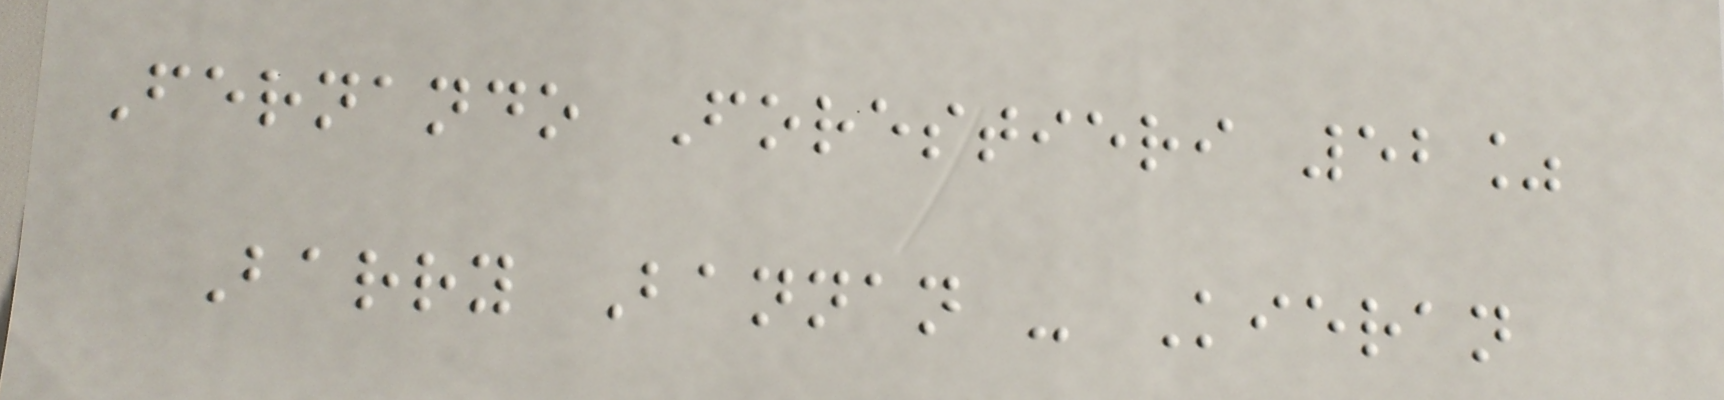Fernando Forestieri 52%
Barry Bannan - Kieran
